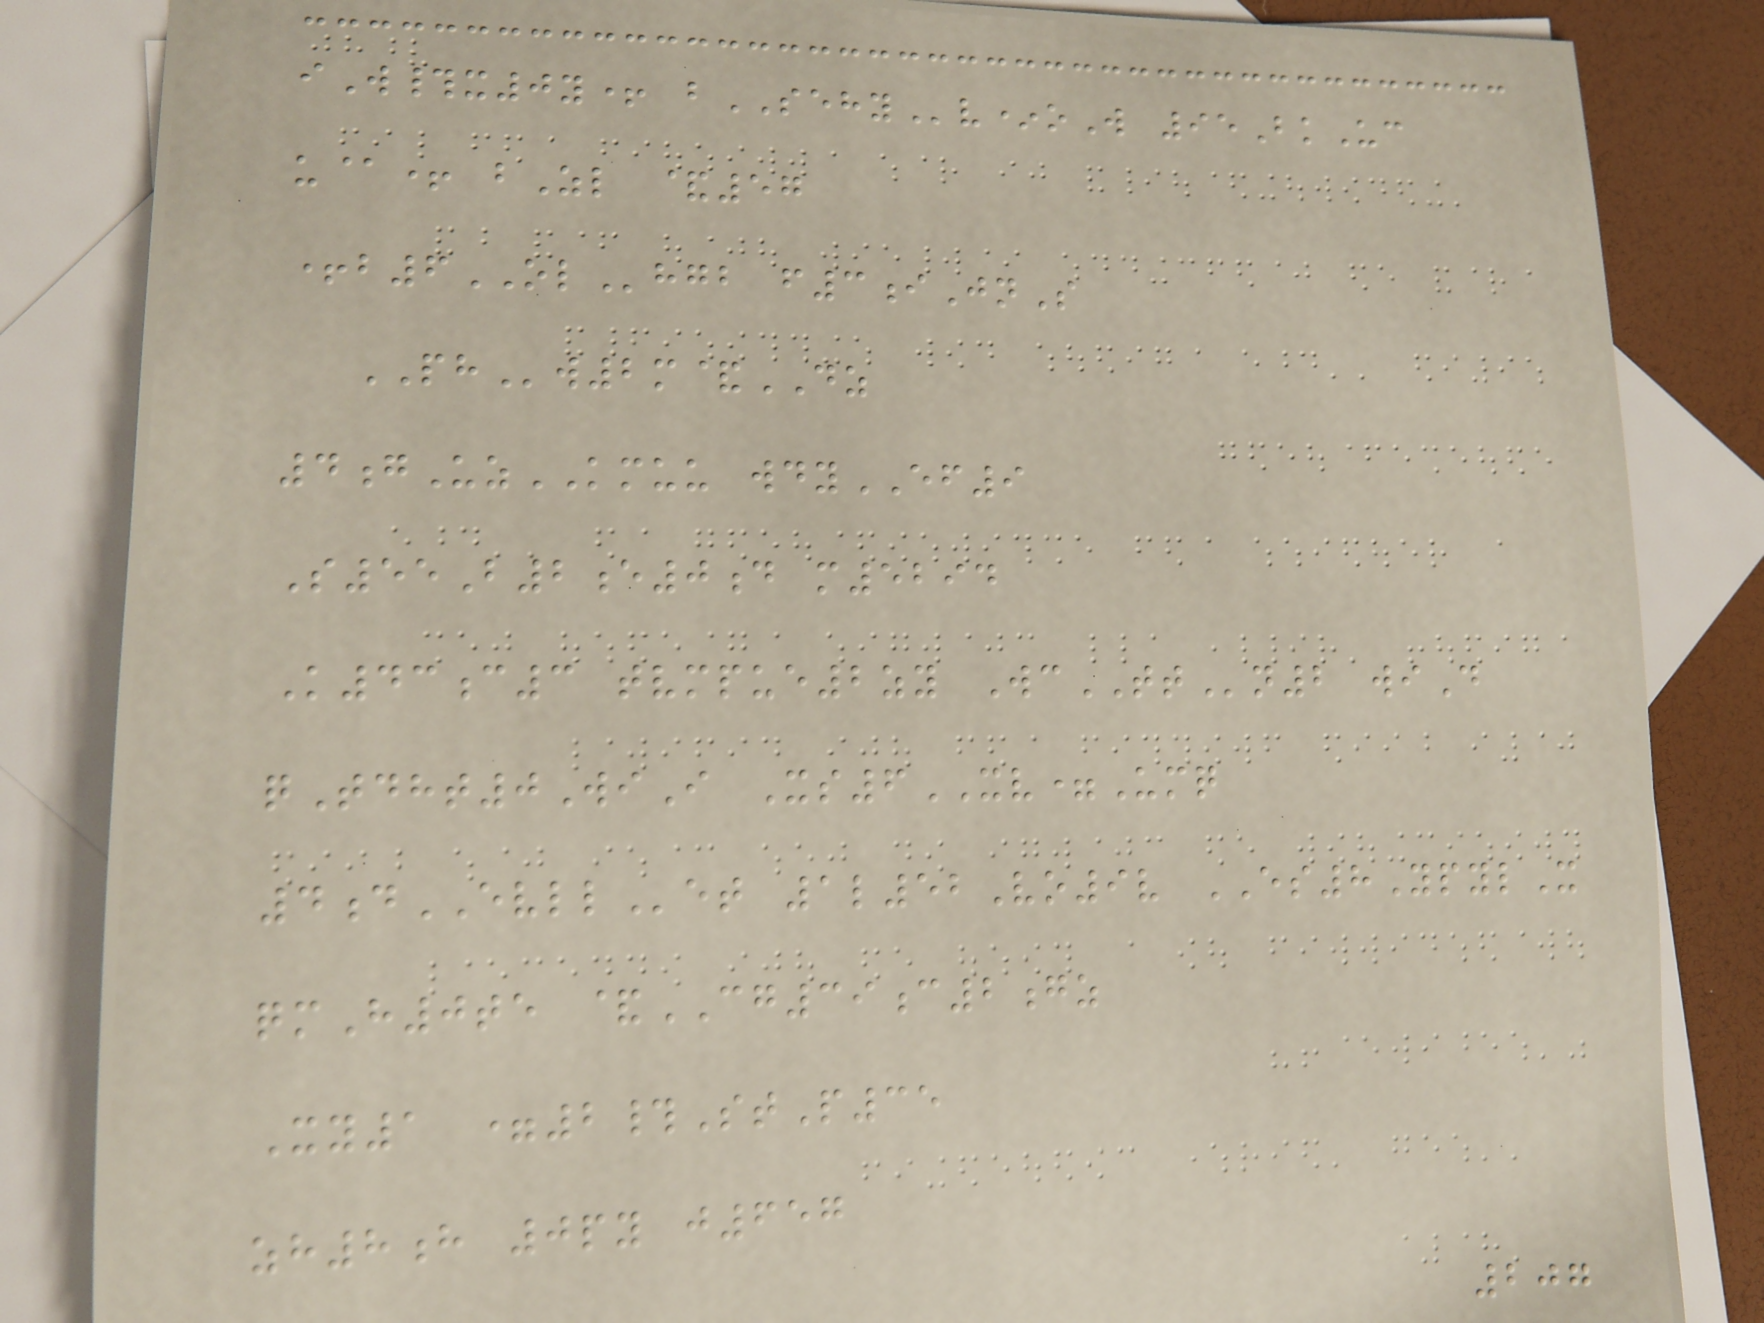iW#x0y+ bSEHYv*oW 95BkUc
u@+ bZl &57
+b6OLhgb f3iJnS
PHw2m&DZ
4gUzKMUU wdyEF9
S55B2e0d m5294
K43c3 tvmpue2zy WcTTn2 wiD
qTdht0WiI Xs6XV=Umq
4dEVLLet 1l52Vo9v ES8YpylX
qmH0te &CG39c2gz
Xy1 =2#StP35
zh8h 0py j657
207
